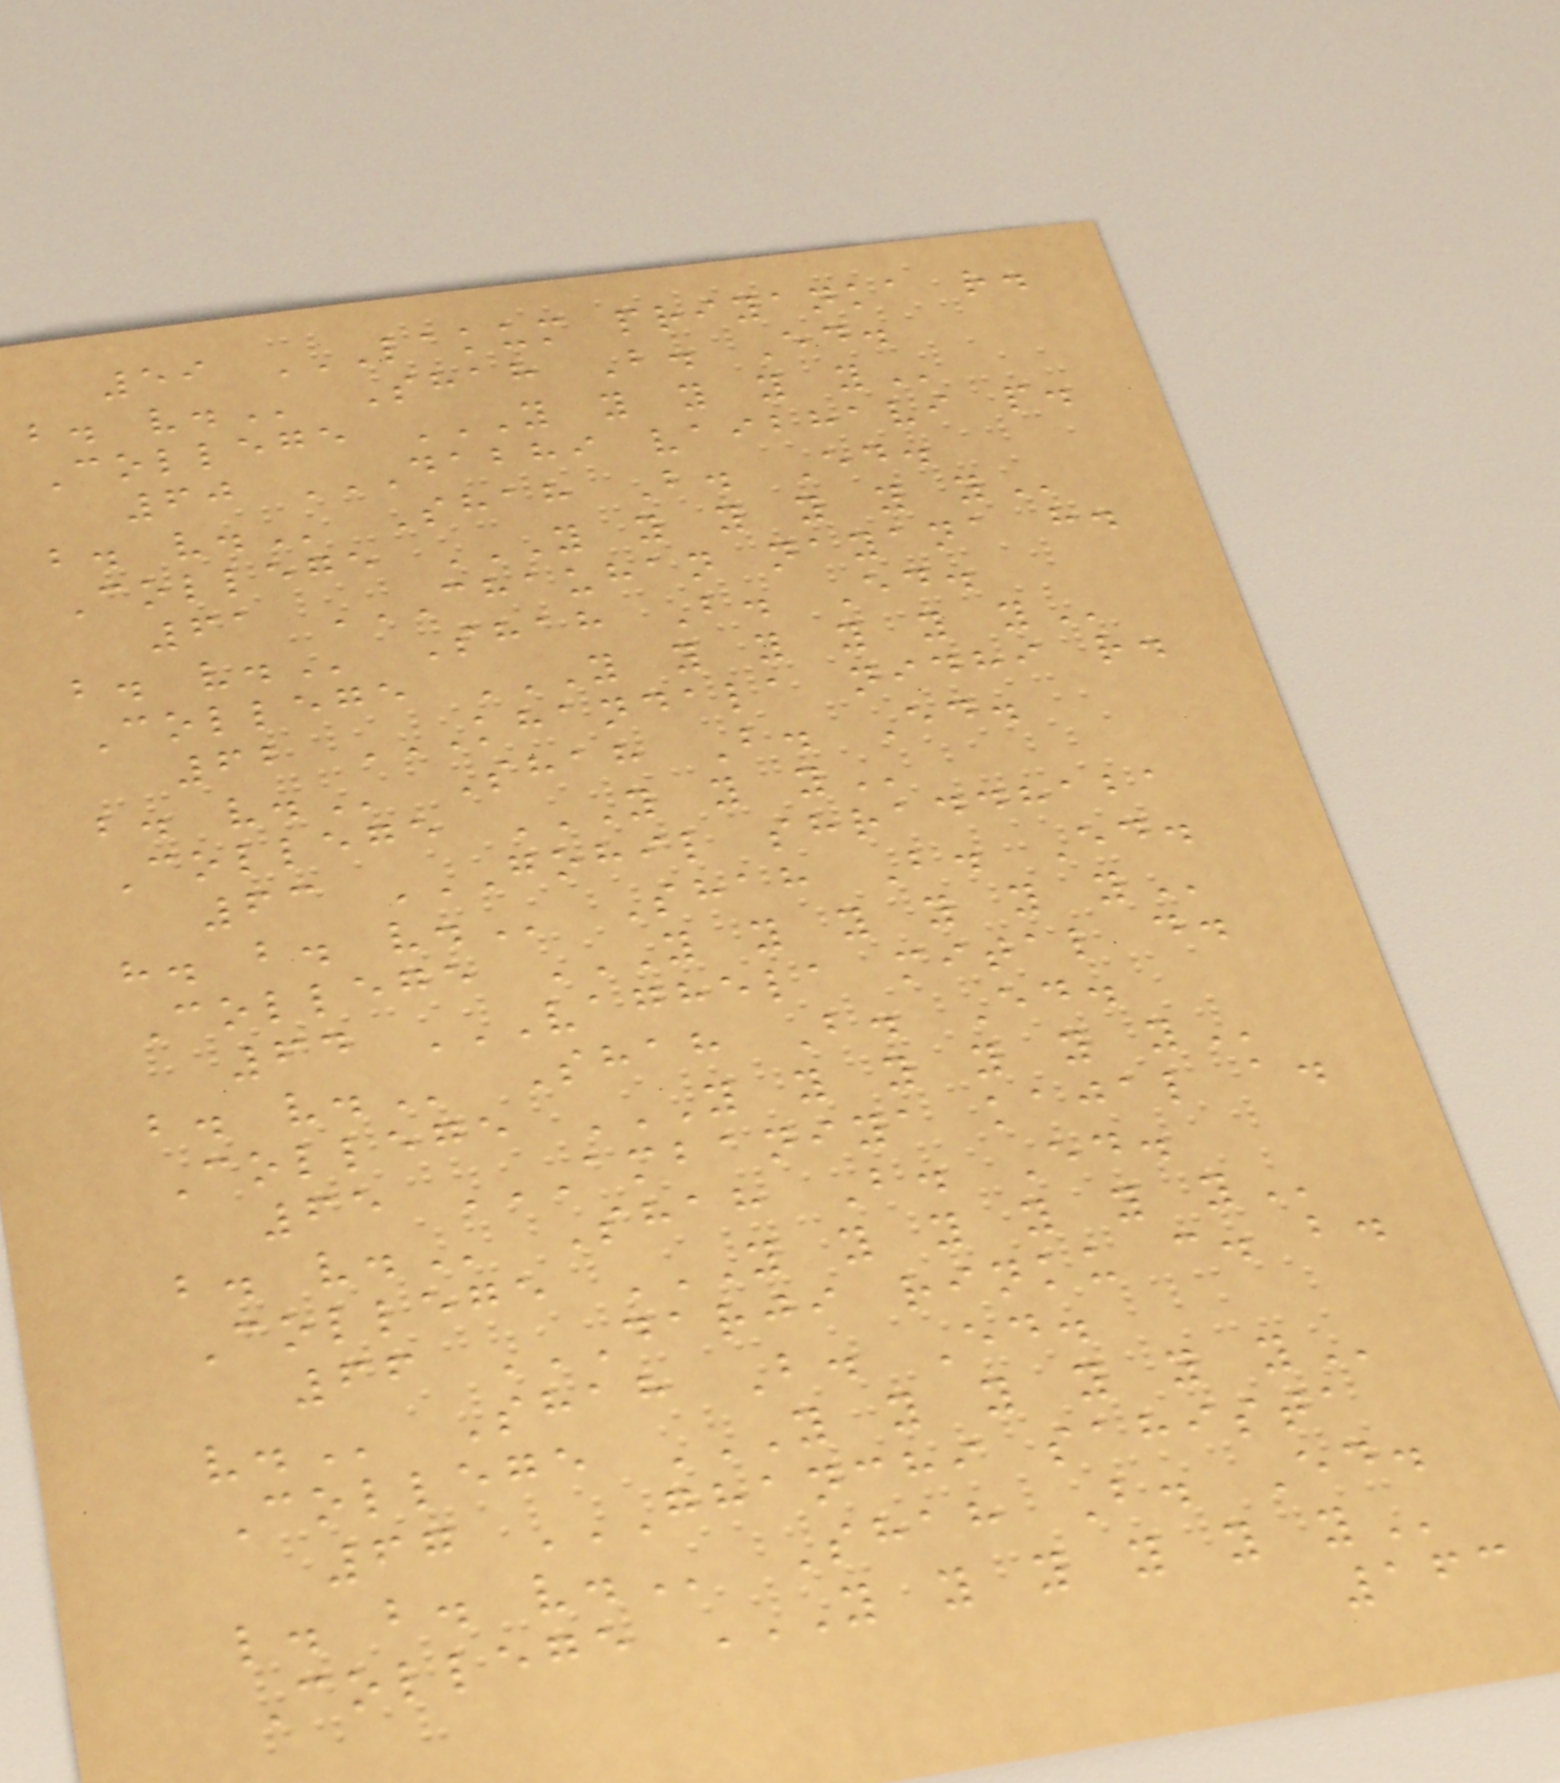59 LAKUM PRIYANKA R.
B. V. Shah B. Ed.
College Y Y Y Y Y
60 DABHI VAIBHAVI P.
B. V. Shah B. Ed.
College Y Y Y Y Y Y
61 CHAUHAN NAYANA H.
B. V. Shah B. Ed.
College Y Y Y Y Y Y
62 KHANDALA NIDHI R.
B. V. Shah B. Ed.
College Y Y Y
63 GOHIL SHRADDHABA
H. B. V. Shah B. Ed.
College Y Y Y Y Y Y
64 VAGHELA MITAL D.
B. V. Shah B. Ed.
College Y Y Y Y Y Y
65 AMBANIYA KAJAL A.
B. V. Shah B. Ed.
College Y Y Y Y Y Y
66 DARJI RINKU C. B.
V. Shah B. Ed.
College Y Y Y Y Y Y
67 GHANCHI SAHISTA
L. B. V. Shah B. Ed.
College Y Y Y Y Y Y
163
